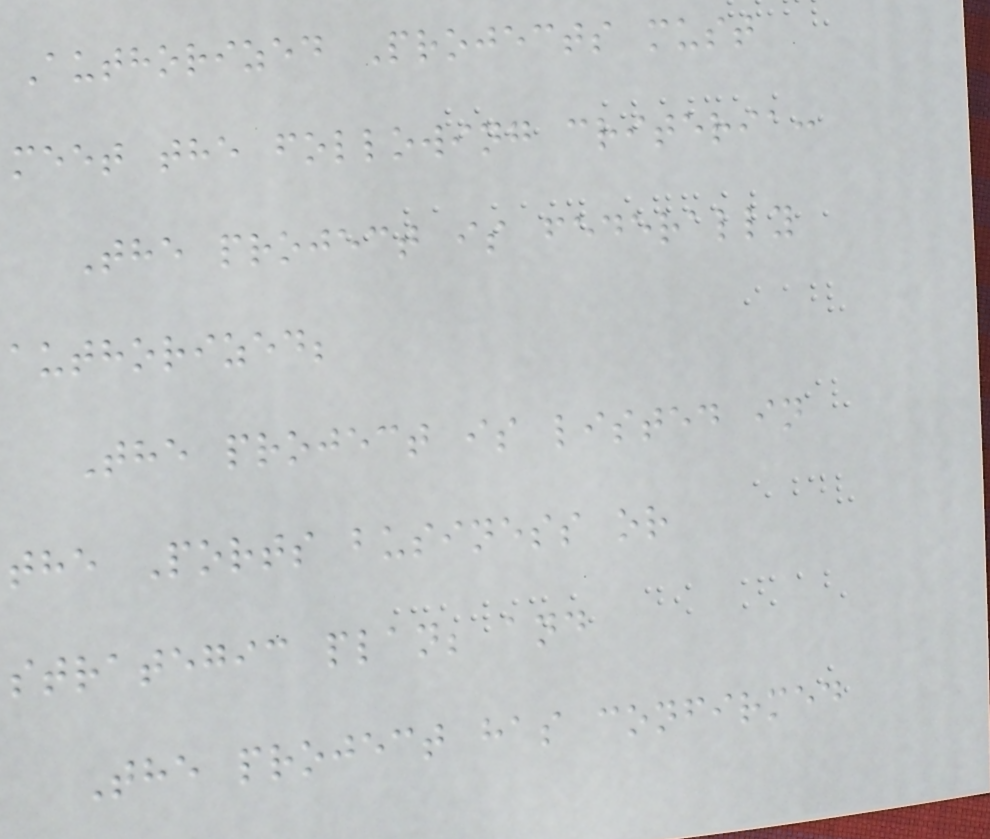Authorized Projects must
meet the following criteria:
The project is federally
authorized;
The project is listed in
the Ports business or
strategic plan; and
The project has confirmed
